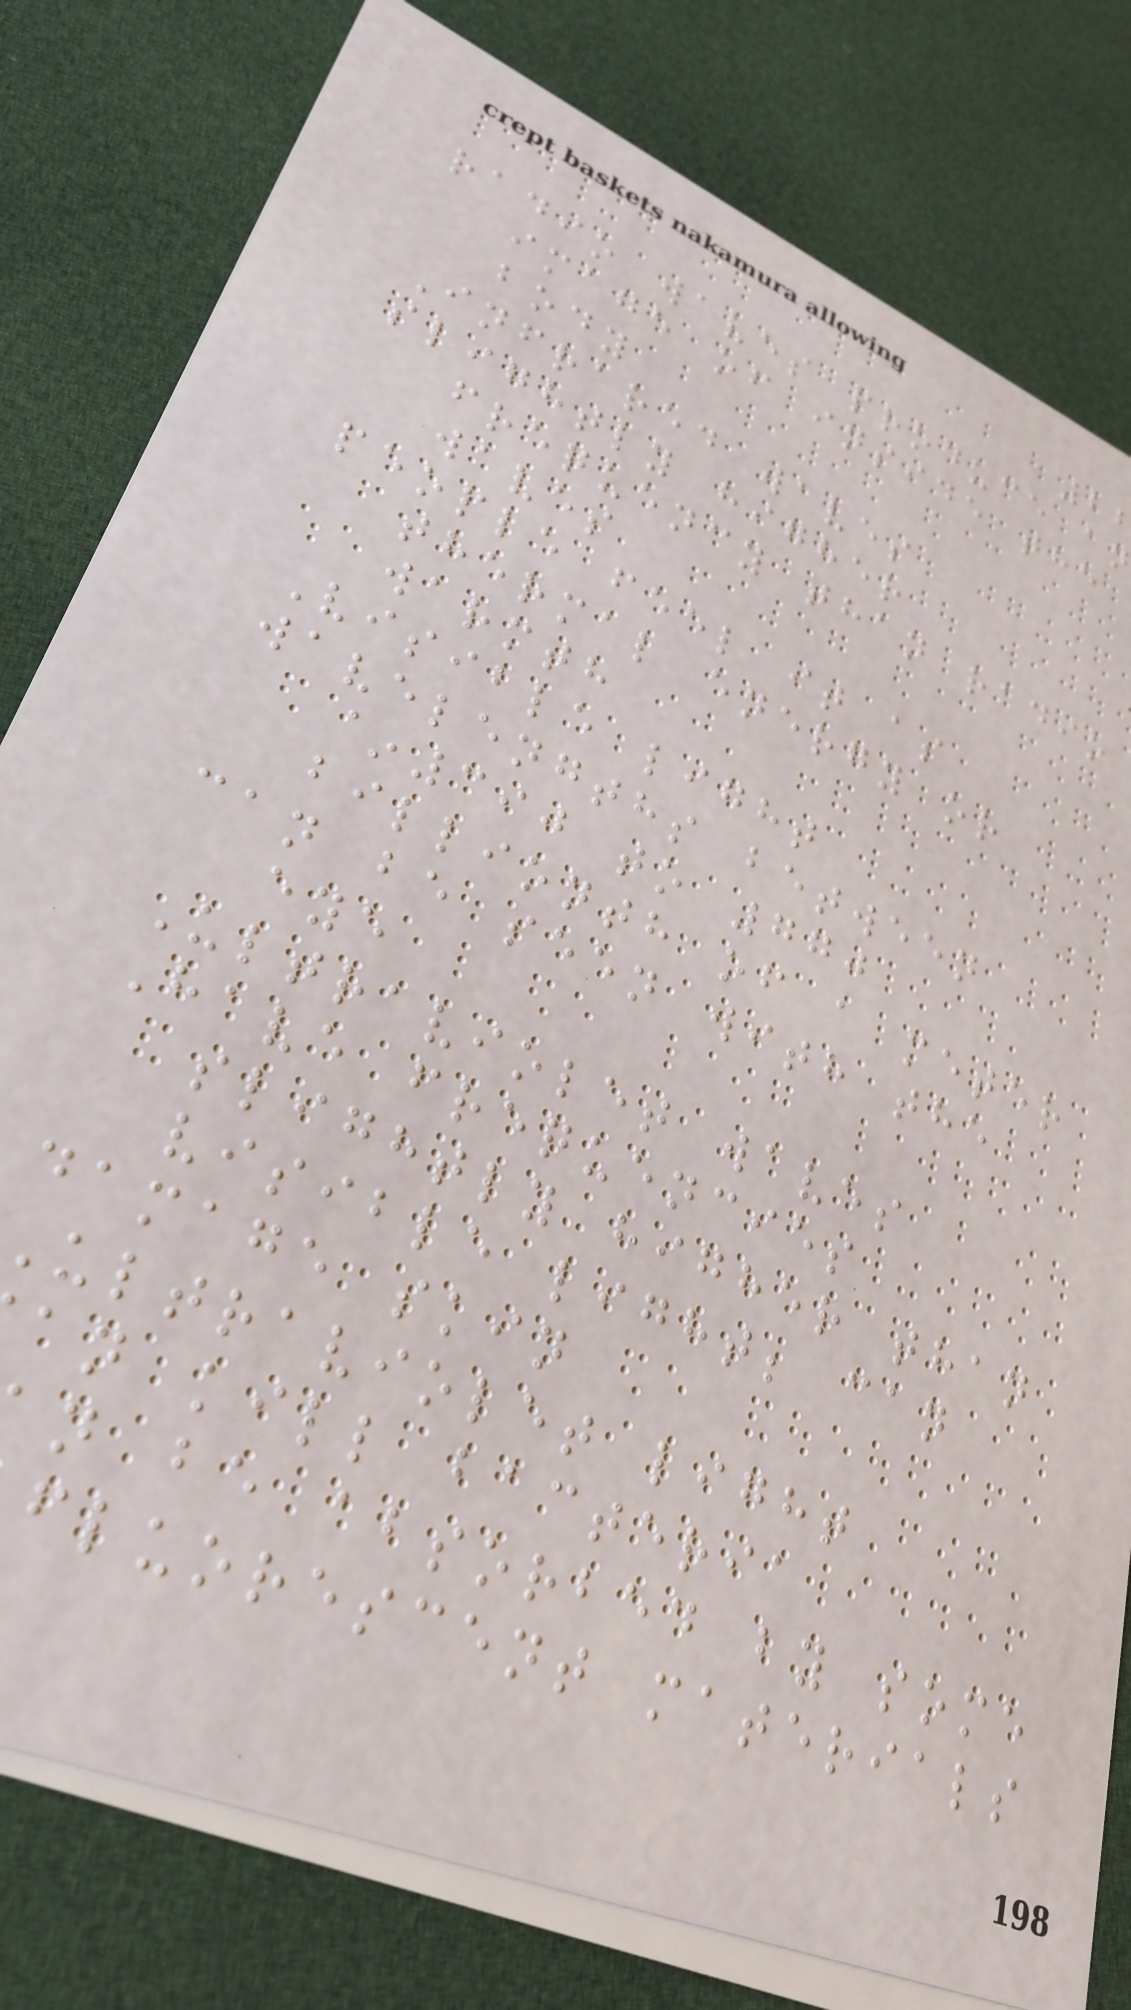radio waves produce an
image of inside the
body
Infrared waves
slightly higher
frequency than radio
waves
people feel it as
thermal energy or
warmth
Visible light
wavelengths between
~390 to 770
billionth of a meter
can be seen with the
eye
Ultraviolet waves
Have frequencies
slightly higher than
visible light; can
damage skin
ultraviolet light
an kill bacteria
n be absorbed by some
fluorescent materials
